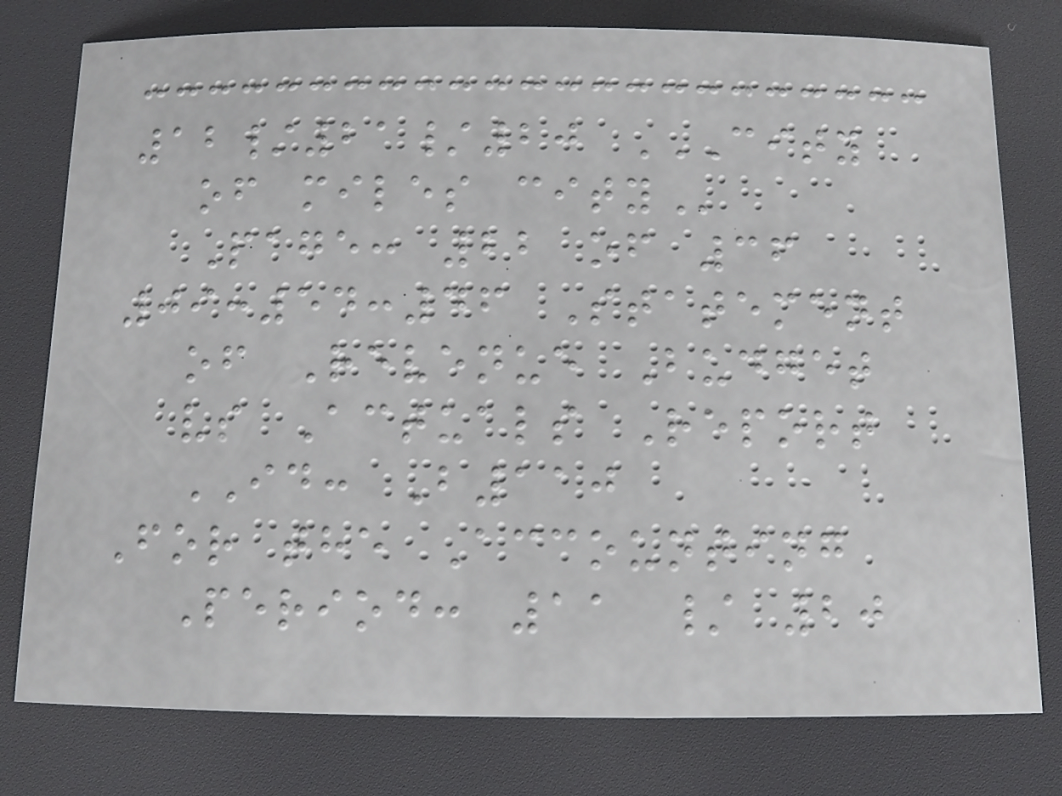12/21/20 CITY
OF MILES CITY
Page: 22 of 36
09:54:46 Statement
of Revenue Budget
vs Actuals Report
ID: B110
For the Accounting
Period: 11 / 20
